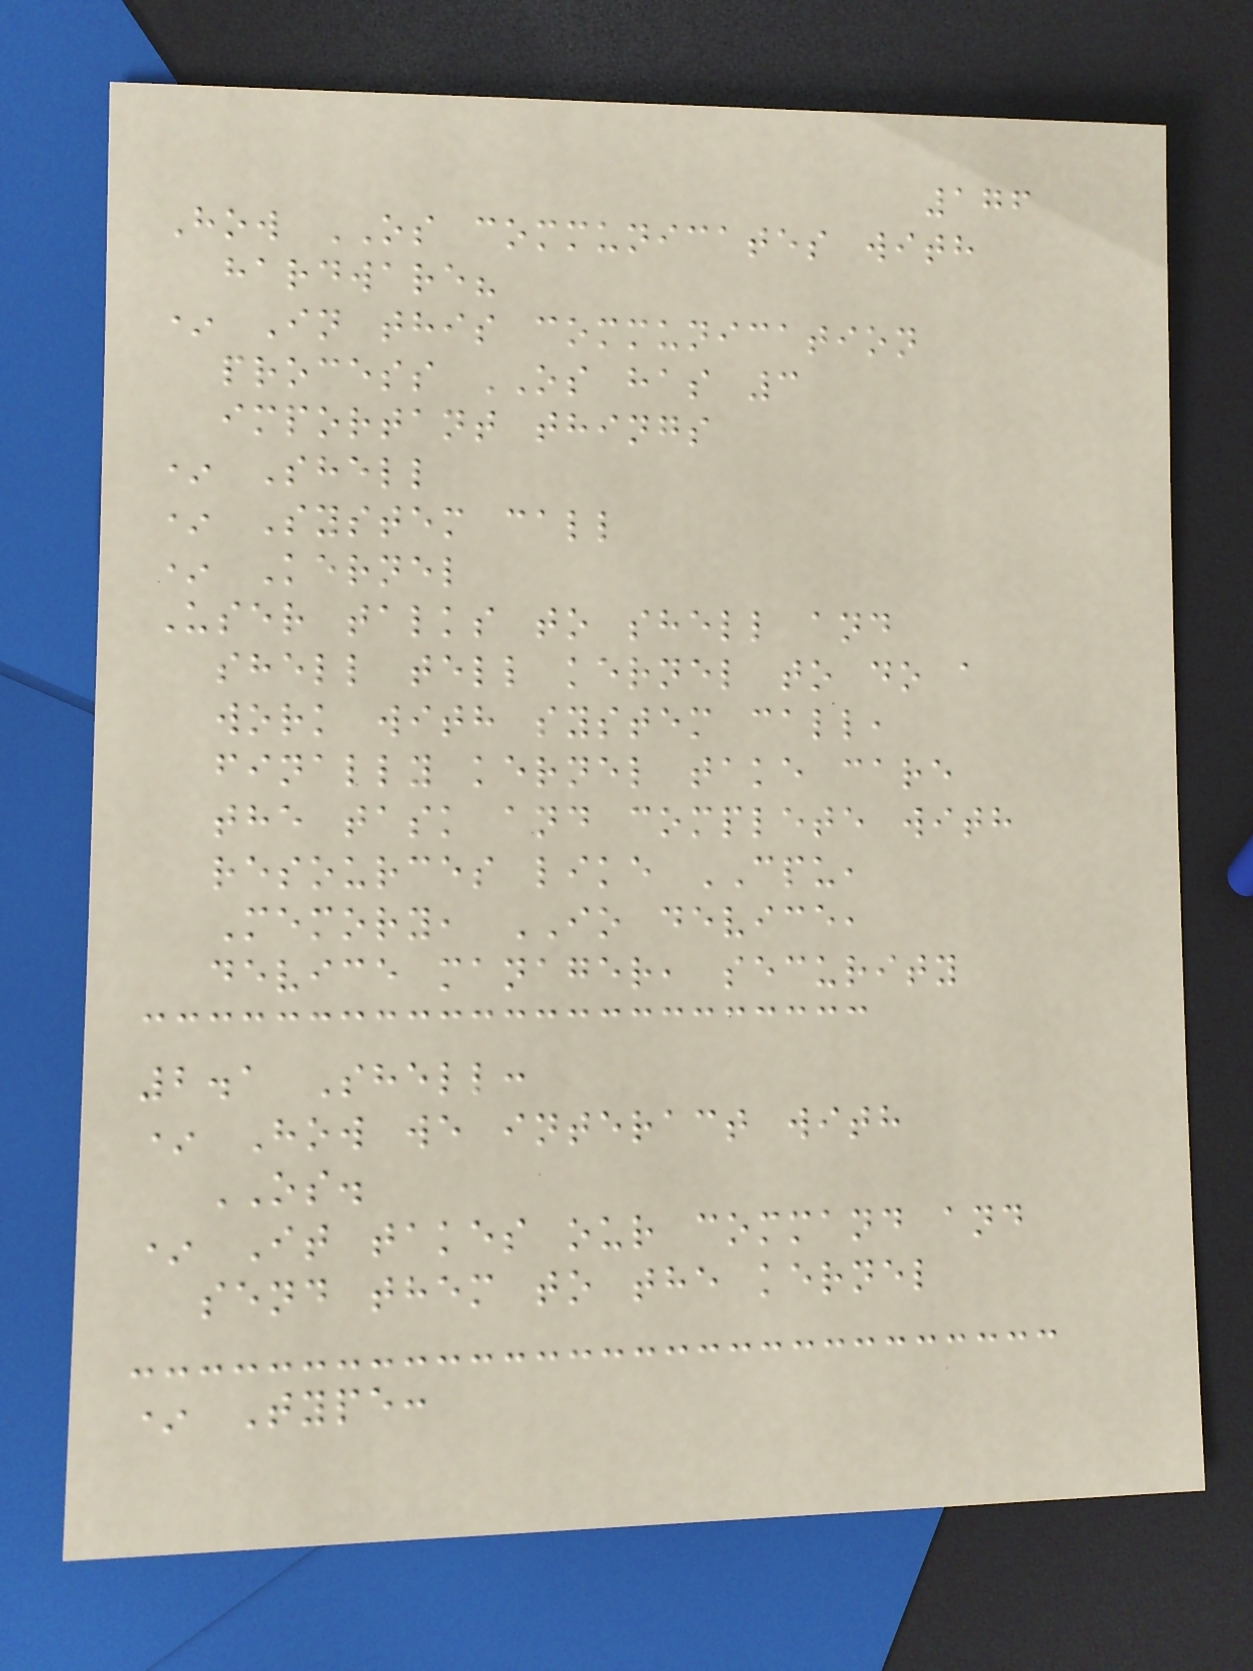176
How OS communicates with
hardware?
* In this communication
process OS has 3
important things
* Shell
* System call
* Kernel
User talks to shell and
shell tell kernel to do a
work with system call,
finally kernel take care
the task and complete with
resources like CPU,
Memory, IO device,
device manager, security
2.1 Shell:
* How we interact with
OS.
* It takes our command and
send them to the kernel
* Type:
